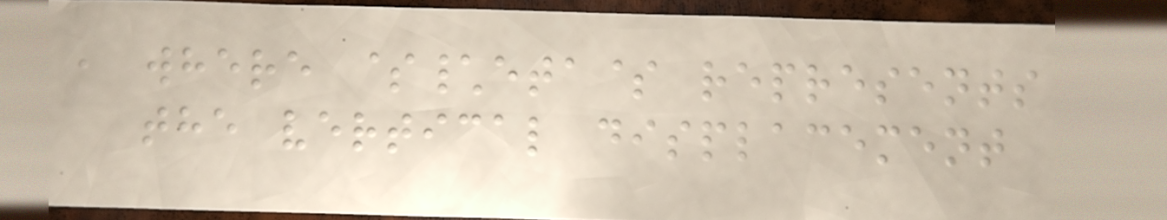, where $\eta$ represents
the vertical displacement
